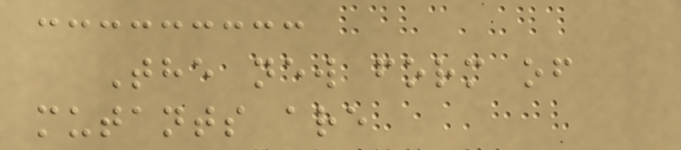The new form of
mutants are
